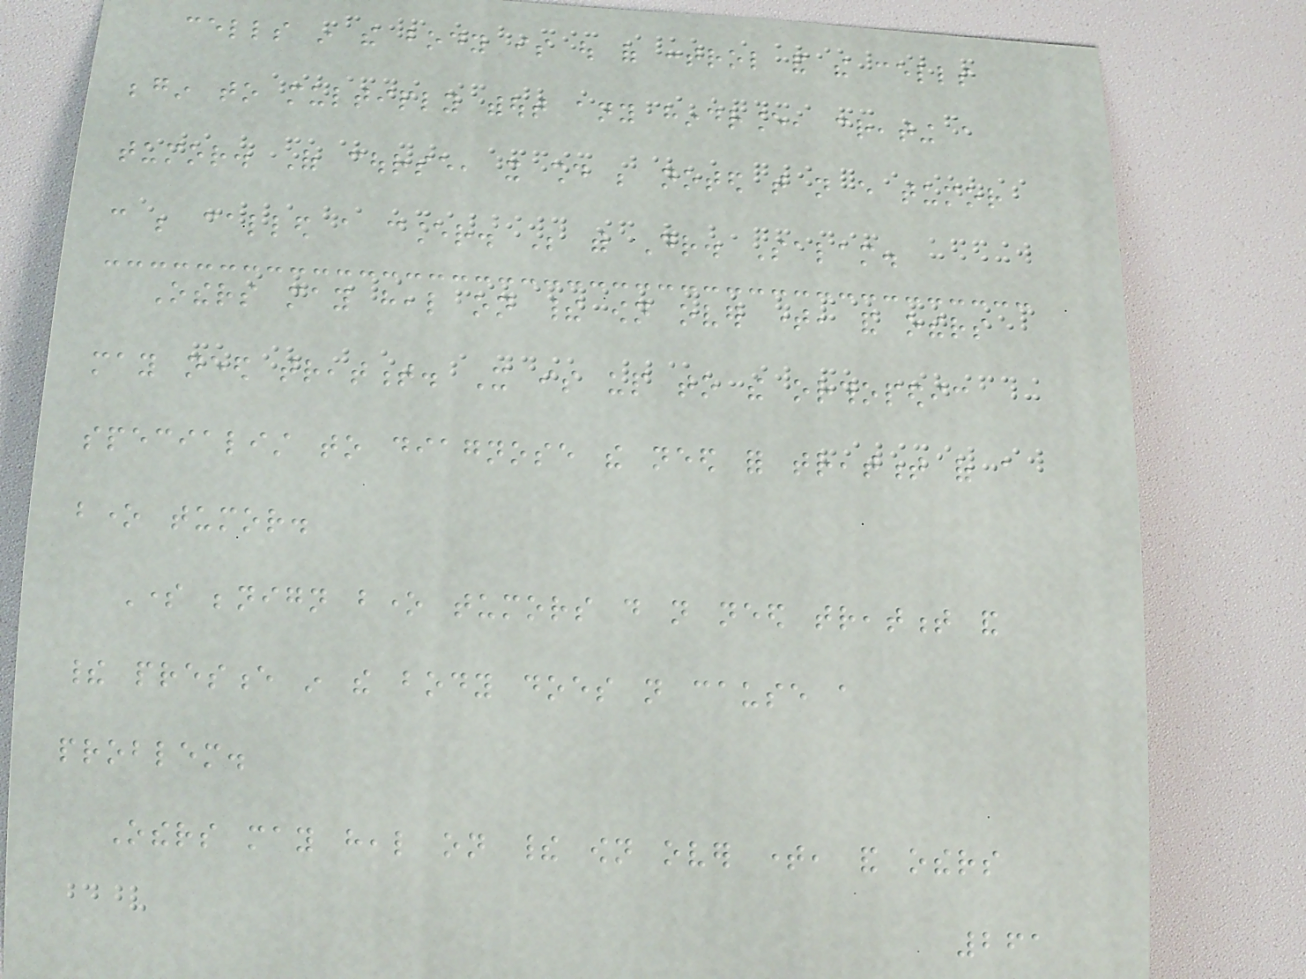cells in the body is out of control and the cells
begin to multiply without any hindrance, creating a
tumor. Of course, it should be noted that not every tumor
can be called a cancer. Be with Dr. Salam.
Others may heal on their own over time, and others
may need treatment. It is up to the orthopedic
specialist to diagnose the need for treatment of a
bone tumor.
Some benign bone tumors do not need treatment and
their presence in the body does not cause a
problem.
Others may heal on their own over time, and others
261
